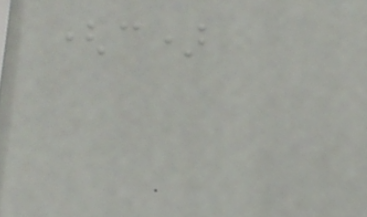(c)
